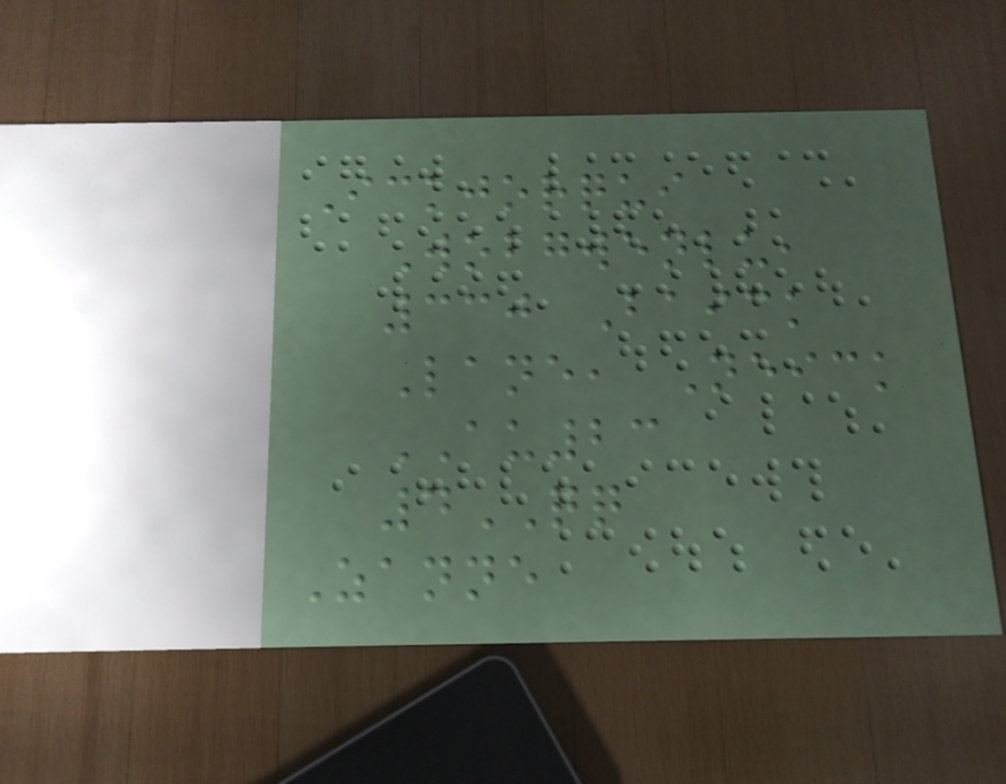Ickjorqui
Wobgwenlu,
330 Baick
Lane, Neick
AU23
4QQ
Zanne
